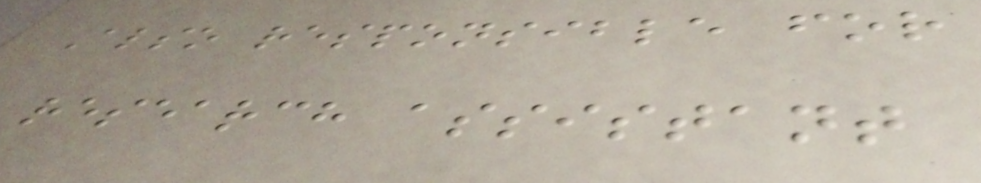Also responsible for
research assistant
